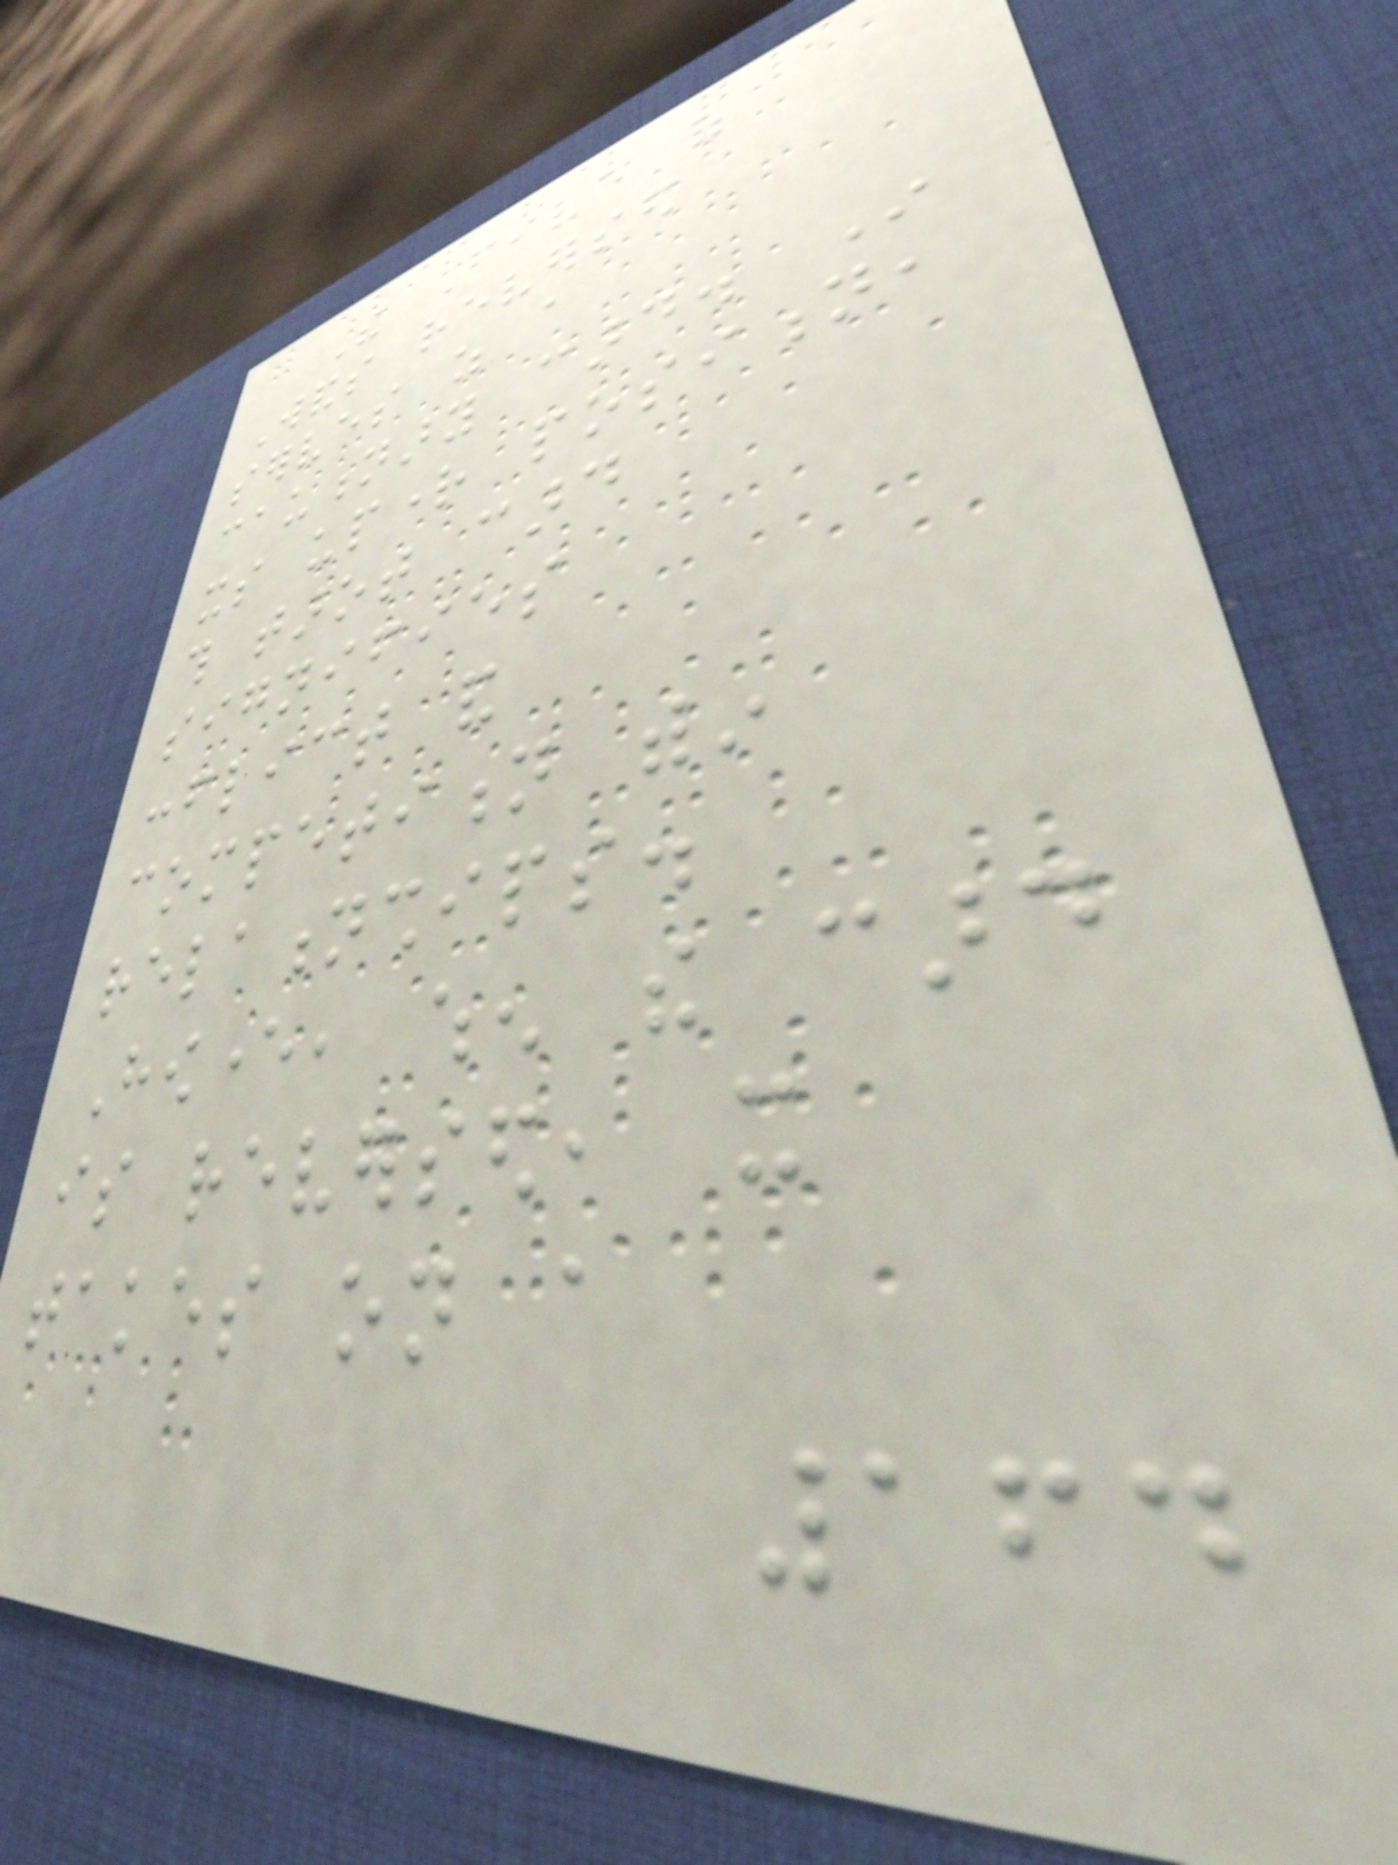The Five of
Wands reversed
serves as a
cautionary card. In
its upright position,
this tarot card
signifies
conflict and
competition within
relationships.
However, when the card
is reversed, it
takes on a
164
